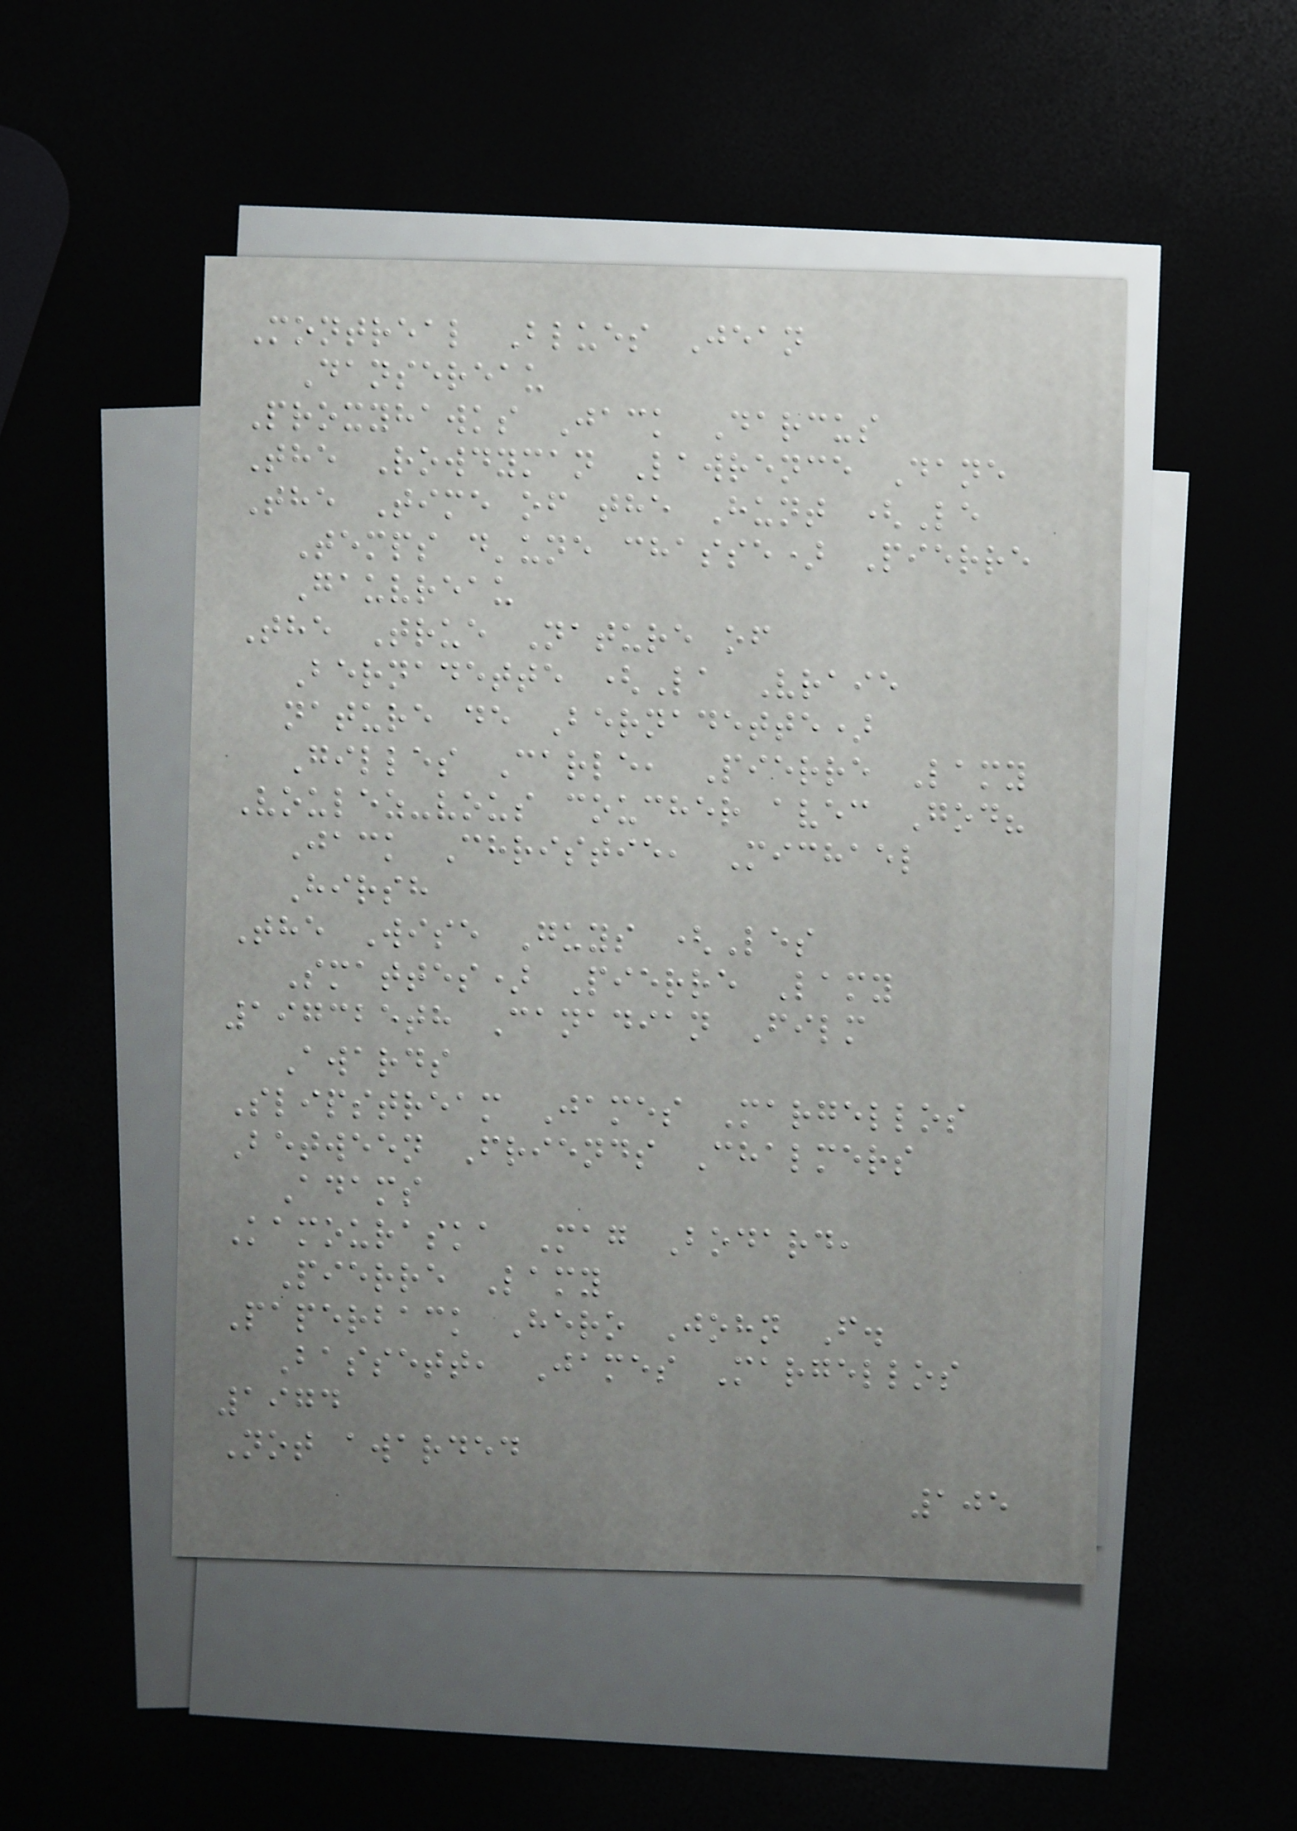Montreal Blues Jean
Dansereau
Proxyhawks Jack Darcus
The Rowdyman Lawrence Dane
The Time of the Hunt (Le
Temps d'une chasse) Pierre
Gauvreau
The True Nature of
Bernadette (La Vraie
nature de Bernadette)
Gilles Carle, Pierre Lamy
Voulez-vous coucher avec God?
Jack Christie, Michael
Hirsh
The Wise Guys (Les
Smattes) Pierre Lamy
197325th Canadian Film
Awards
Slipstream James Margellos
Between Friends Chalmers
Adams
Kamouraska Mag Bodard,
Pierre Lamy
Paperback Hero John F.
Bassett, James Margellos
1974
Not awarded
105
